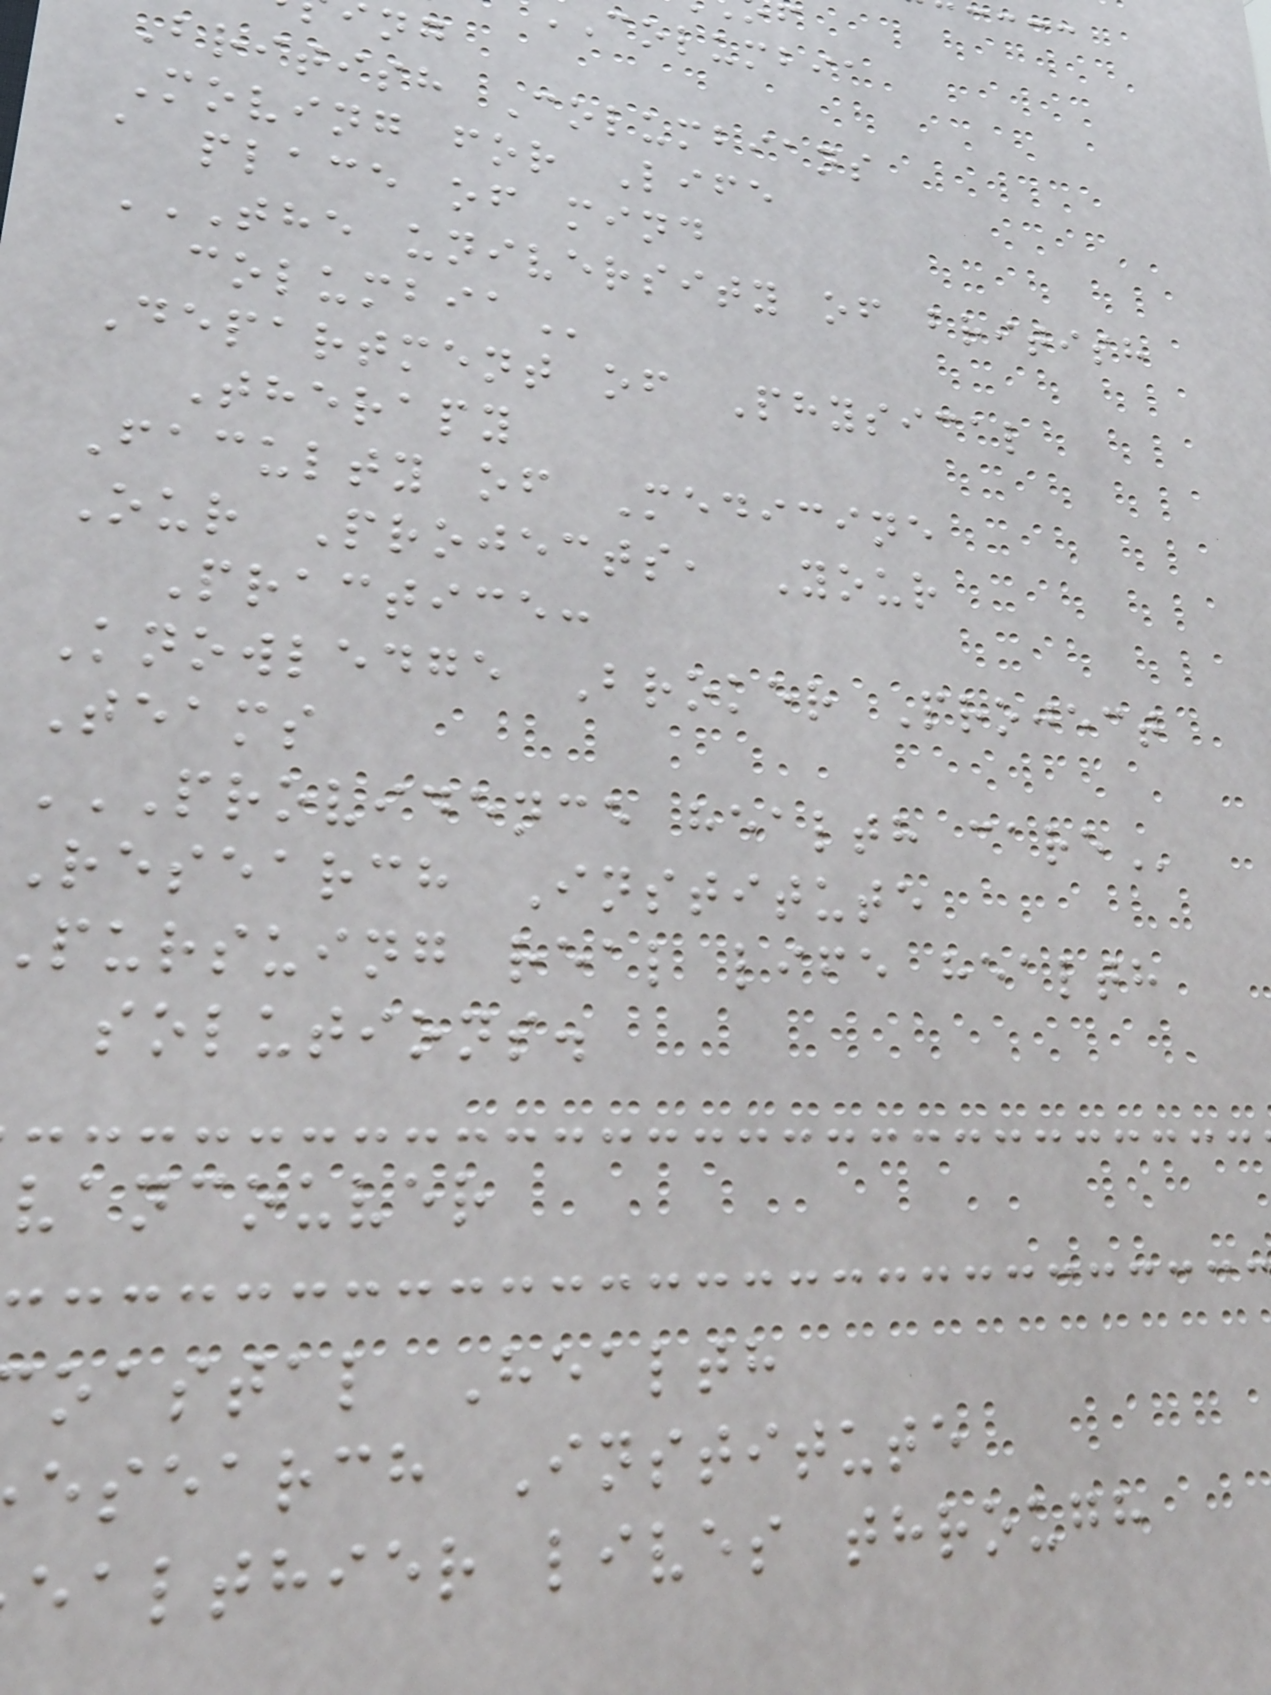columbia
British Columbians
Moving for Life
a place of mind
THE UNIVERSITY OF BRITISH
Department of Physical
Therapy
Faculty of Medicine
Our Projects, Your
Practice:
Knowledge Broker Project
Teams
PROVIDENCE HEALTH CARE
Research Institute
pursuing real life health
solutions.
vancouver
oastal Health
esearch Institute
ealthier lives through
